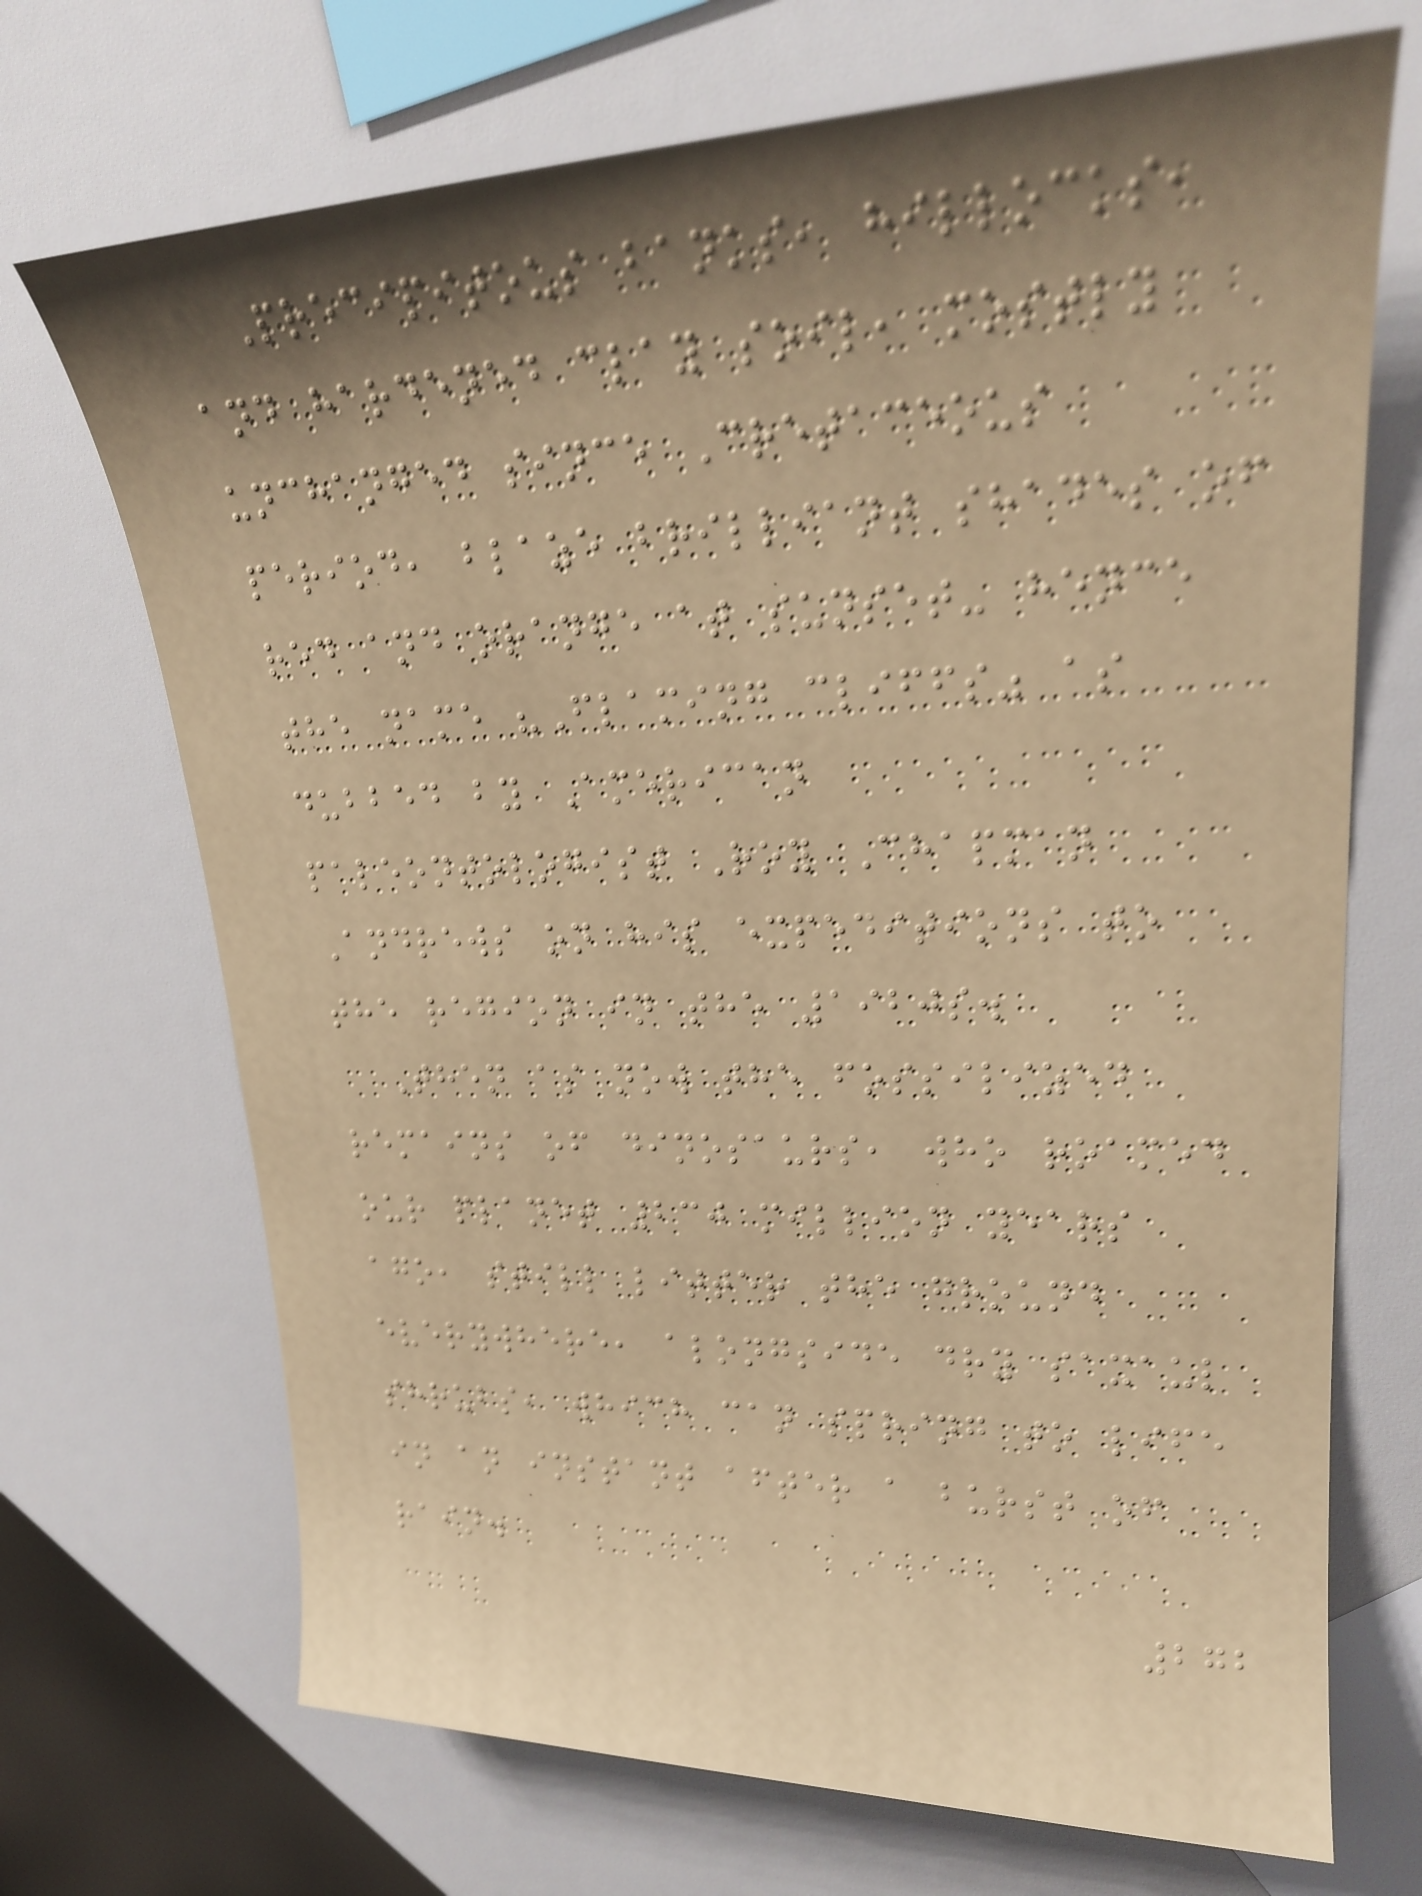Precipitous banks, hillocks,
and hardened clay soil, mostly
unchanged since Cretaceous
period, blaze brilliant shades of
red and orange at sunset- hence
the name "Flaming cliffs" as
dubbed by American
paleontologist Roy Chapman
Andrews on his expeditions to
the region in the 1920s.
Then as now the fossilized
remains of dinosaurs, who roamed
our planet 230 million years
ago, still litter the ground
everywhere, alongside dry saxaul
shrubs, which can spring to life
in an instant after a burst of
rain.
272
